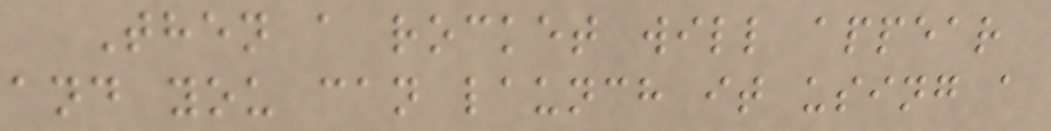Then a rocket will appear
and you can launch it using a
